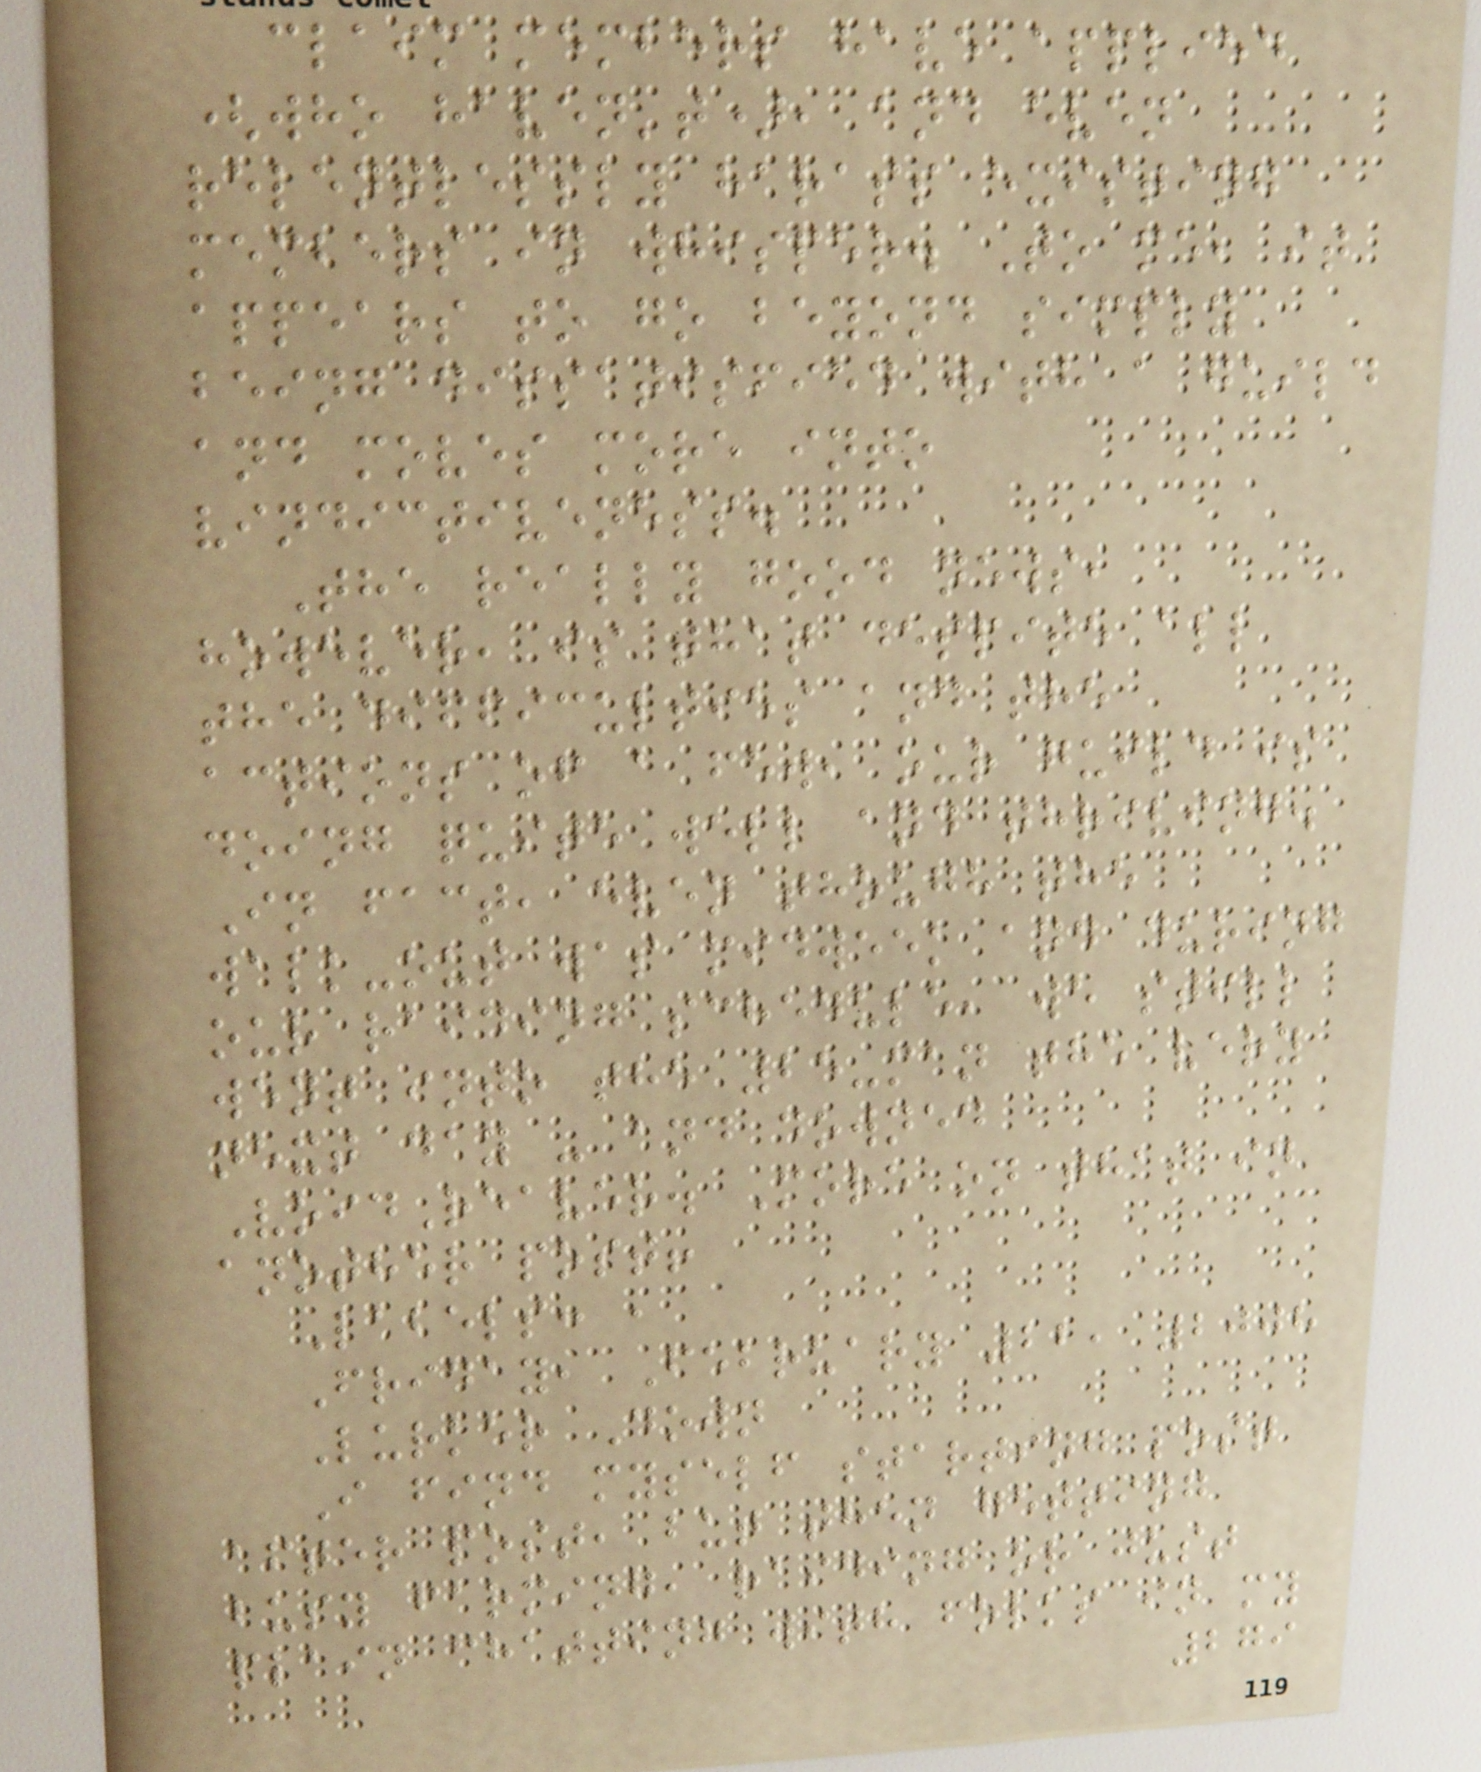claim members have applied
(who haven't), and even
relentlessly harass existing
members in whisper. To me, it
appears to go beyond simply
being dissatisfied with a guild
and moves more into
vindictiveness.
The really good news,
however, is that despite all
the difficulties and the
actions of a few, our guild is
doing quite well and thriving.
In fact, even though the
walk-out was midweek and during
our raiding schedule, we still
went into the 25-man the very
next day - and downed
VoidReaver. More on that in
another post!
Labels: ,
Friday, February 22, 2008
Lurker Down
I find myself starting post
after post, but then getting
busy farming, raiding or just
plain chatting with folks in my
279
